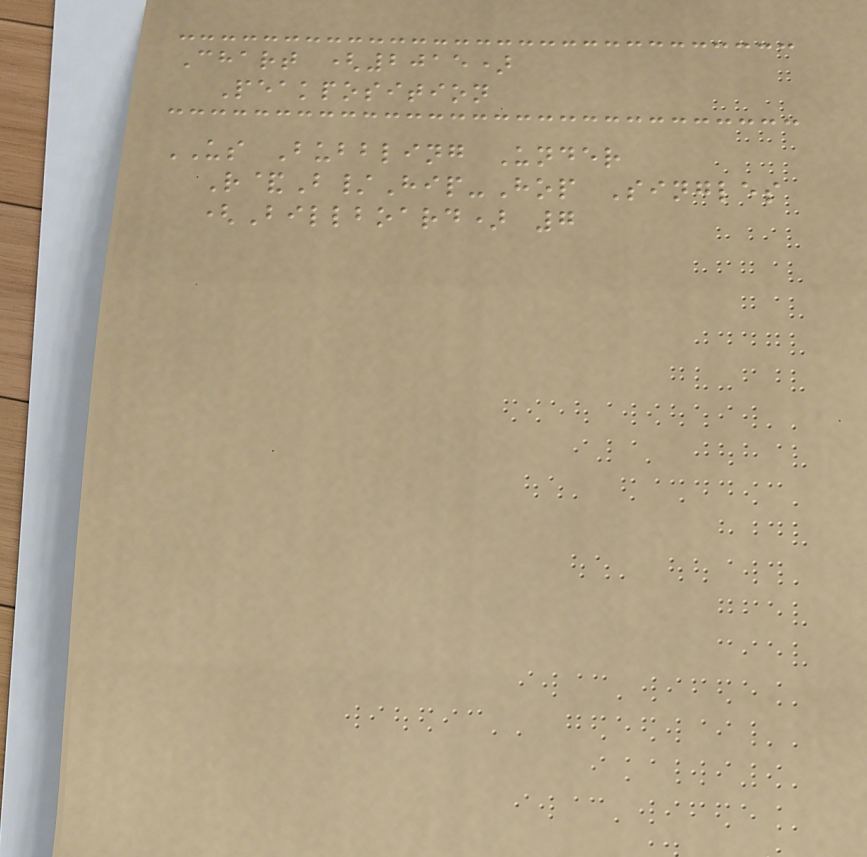Chart (2015)
Peakposition
US Bubbling Under
R&B/Hip-Hop Singles
(Billboard) 7
